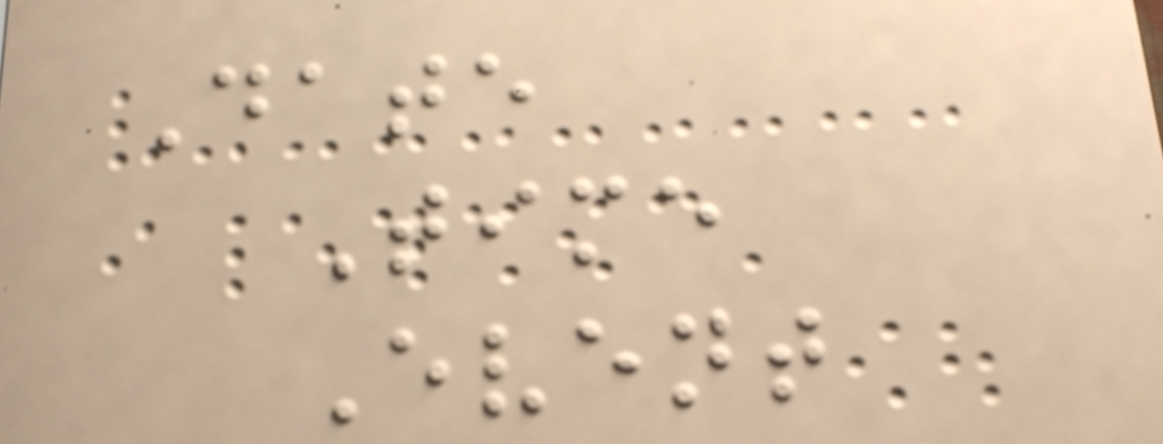Date
Time
Event
